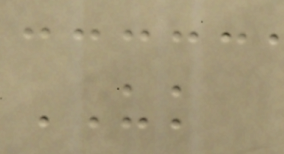UK
